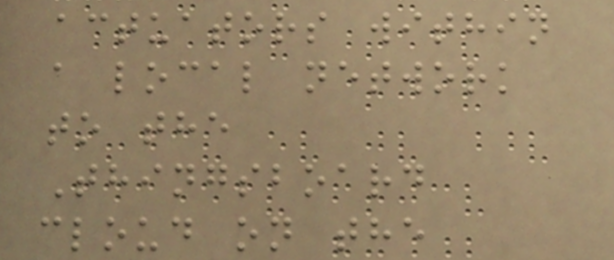actuators within
a local network
to the
Thingsboard
cloud on the
